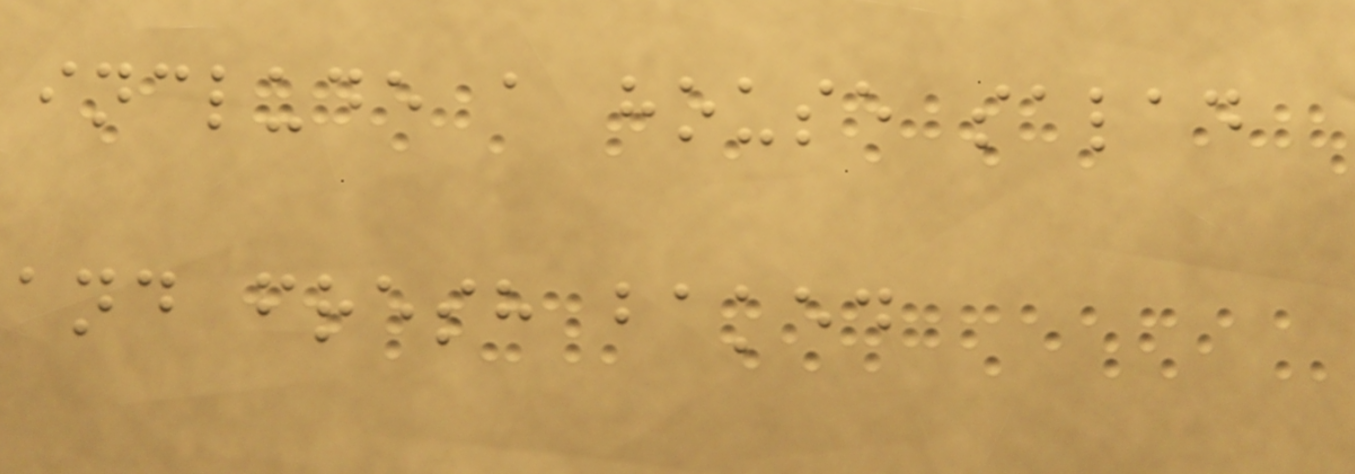include a house salad
and fresh baked
